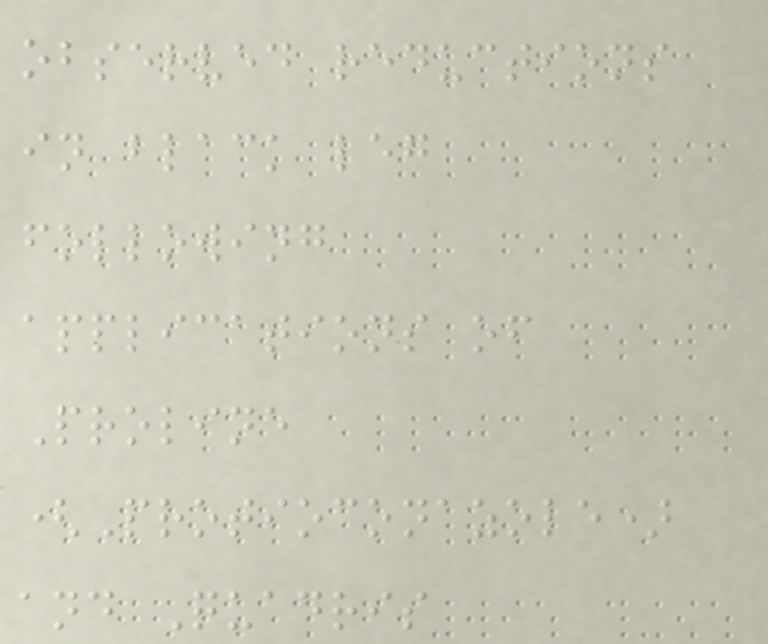observed reductions
in black leg
following
applications of
Proline
(Protioconazole)
and Quadris
